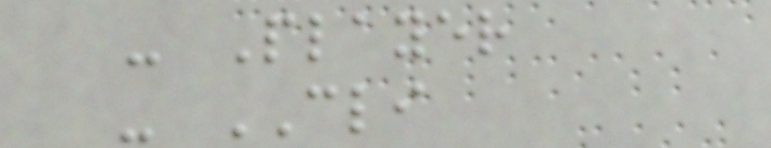- Player
- CLI
